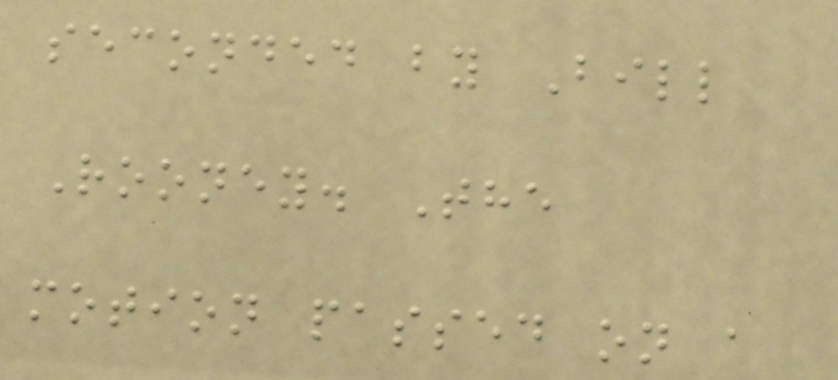seconded by Bill
Rooney. The
motion passed on a
